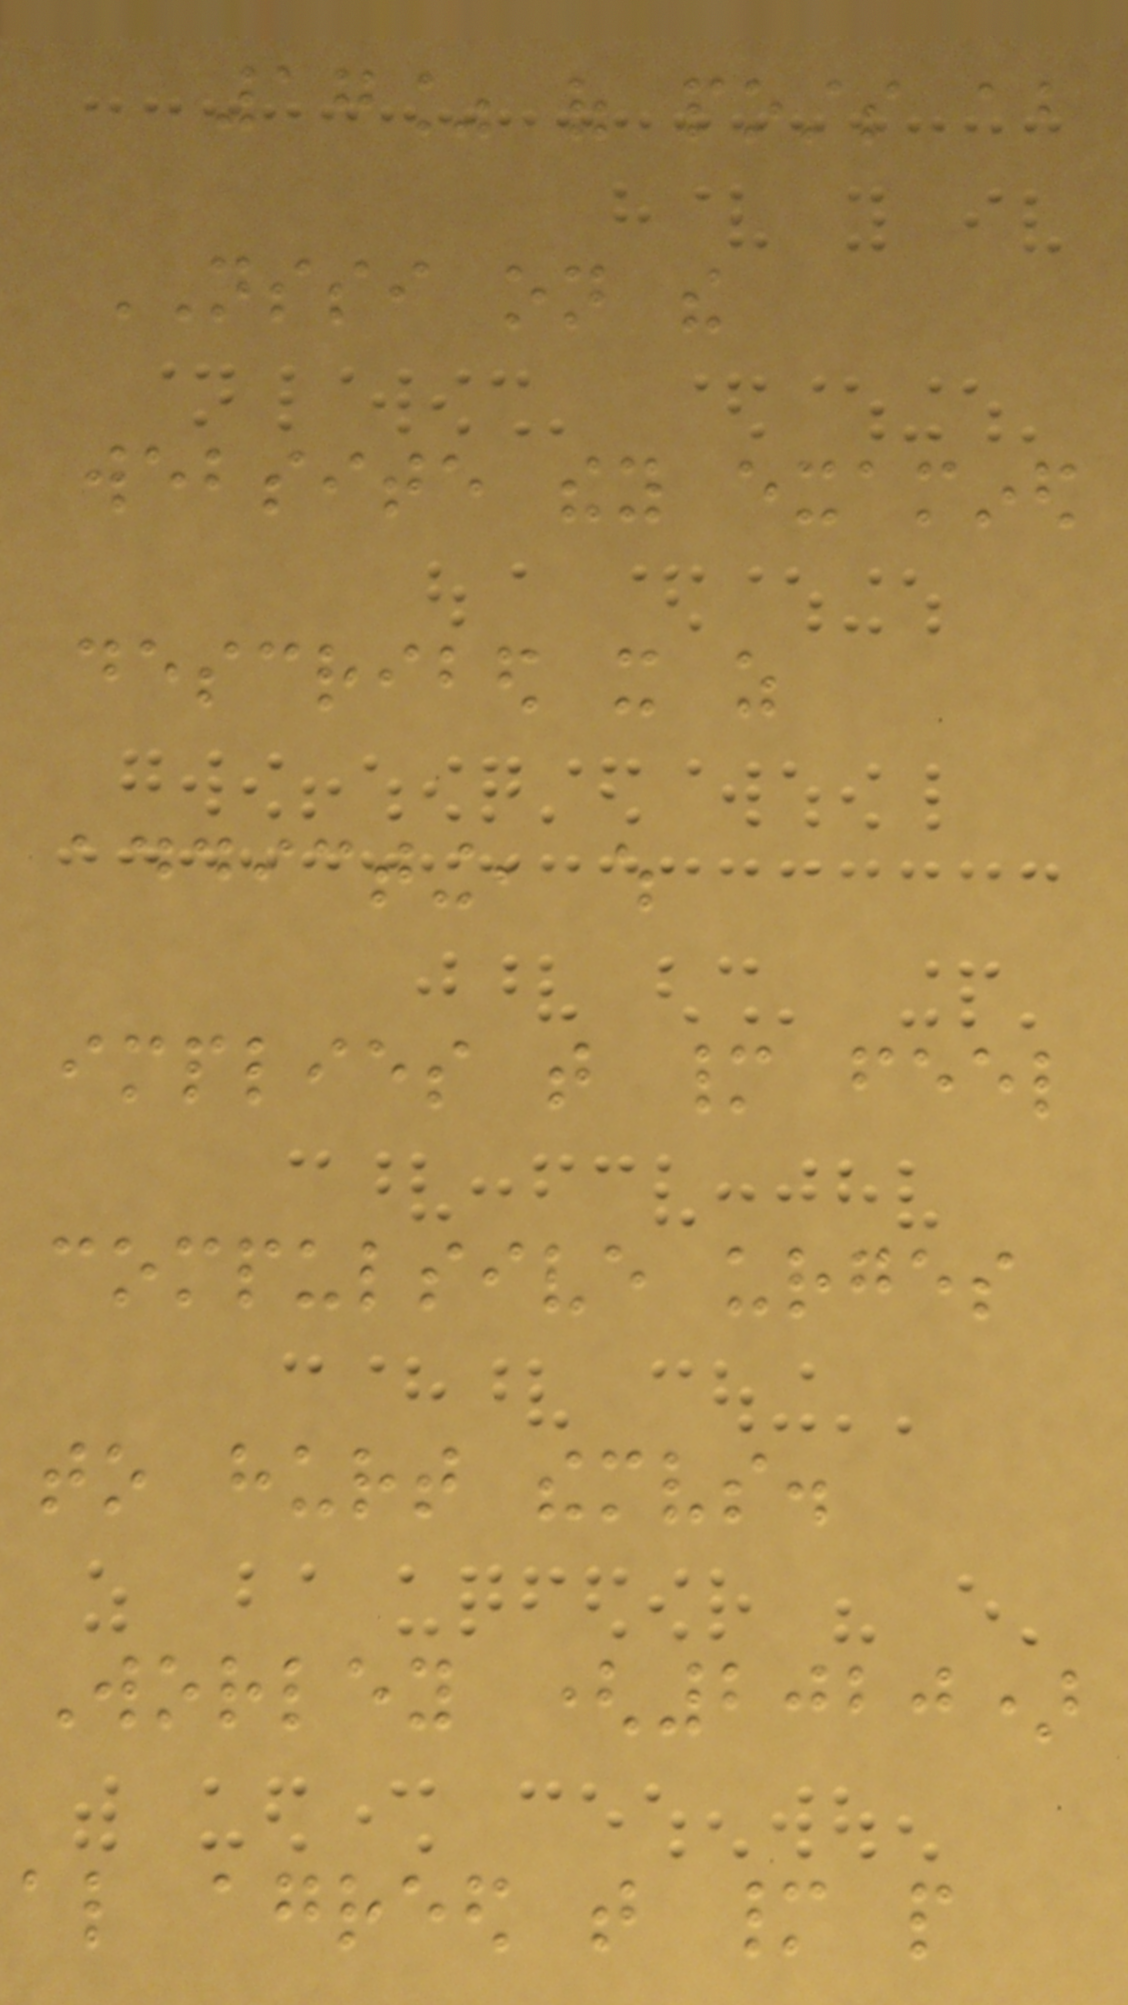17% of posts about
NSSI on the
website they examined
described it as
addicting, which
implies that many feel
compulsive urges
to hurt themselves.
Worley (2020)
also agreed that many people
